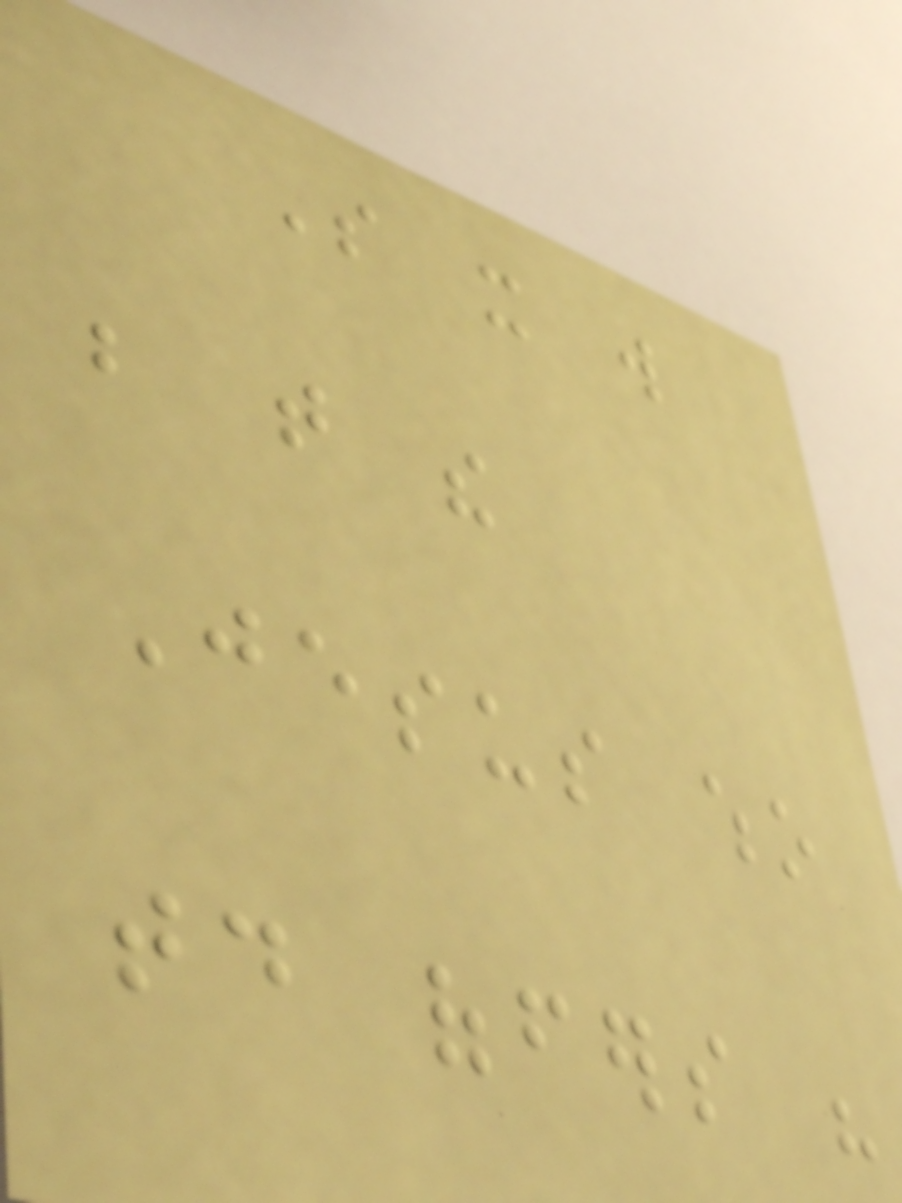So it will
be that the
Jesus who
today offers his
